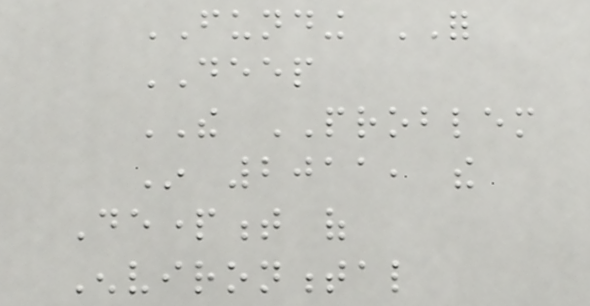FUNDING FOR
DEEP
THE PROBLEM
In 2011, the
Department of
Environmental
